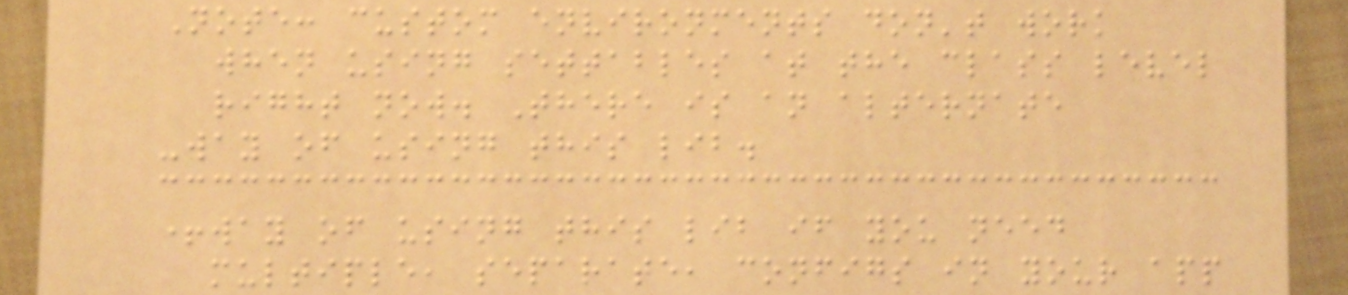Note: custom environments don't work
when using settables at the class level
right now. There is an alternate
-way of using this lib.
+way of using this lib if you need
multiple, separate, configs in your app
